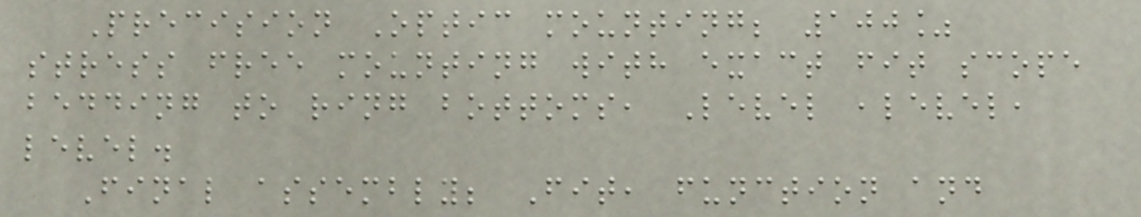Precision Optic mounting; 100%
stress free mounting with exact fit scope
bedding to ring bottoms, Level ,level,
level.
Final assembly; Fit, function and
